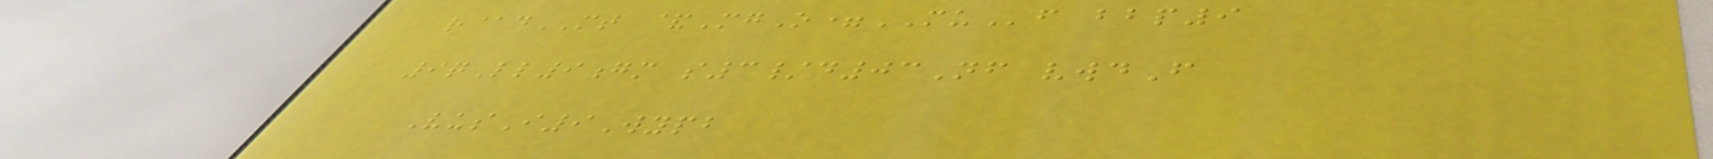r@dMT &MgO=MUf bbp9
9qLl9gm s3/d03Nf vwdF
VusI9Wypb
